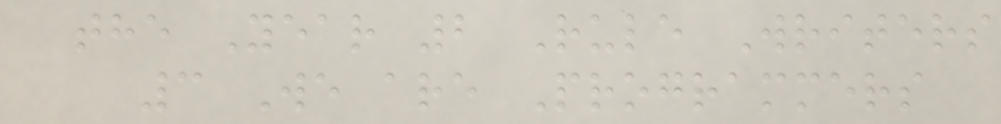the Year 2 Rule Writers
3 We are Programmers
